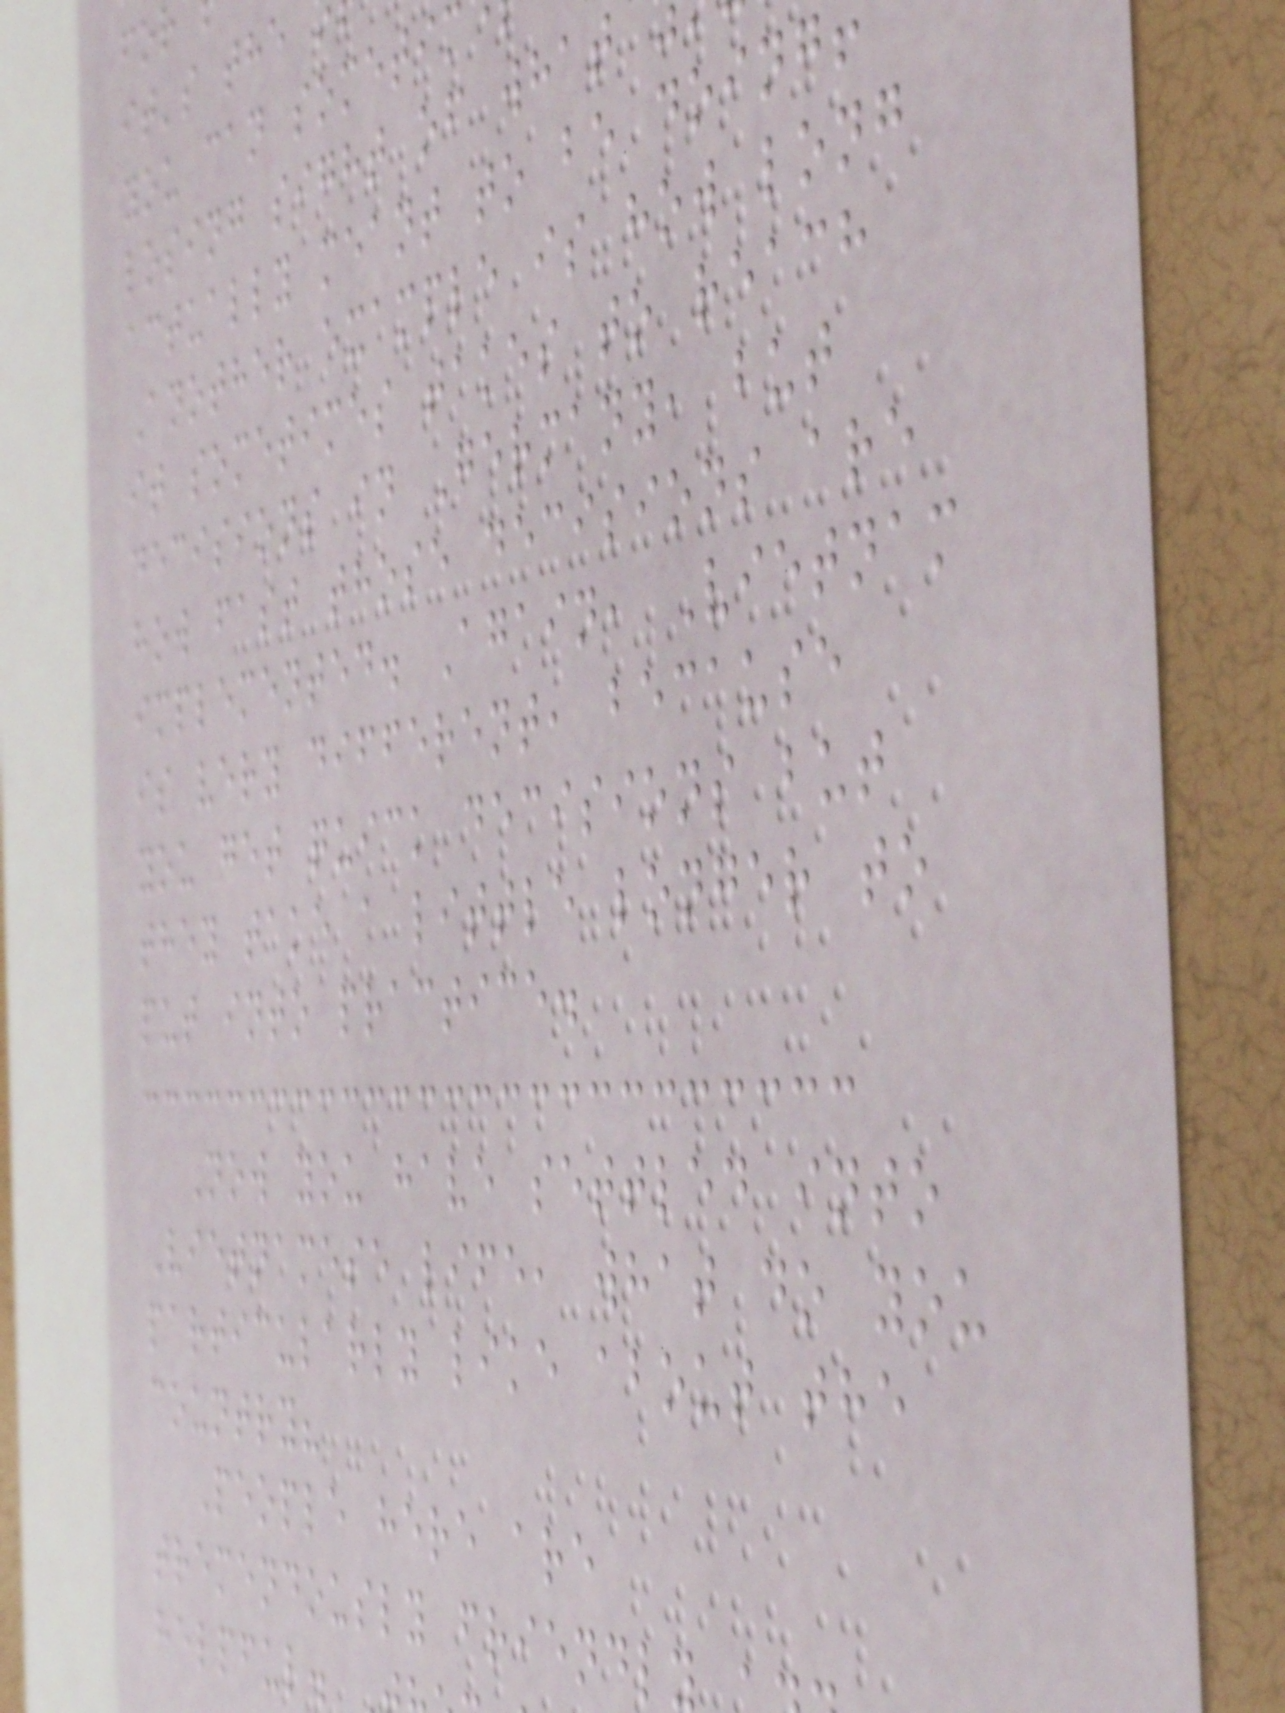it's the
you can sometim
losing sight of what
actually meant to be doing
Another example is how long
it sometimes takes to reach
decisions in Germany, but
how fast those decisions are
implemented. Again, Vietnam
is very different, because
you get quick decisions but
they take a little longer to
put into practice.
Now you have settled into
Vietnamese life, what do you
particularly like about the
country?
People here are
tremendously friendly
helpful.
